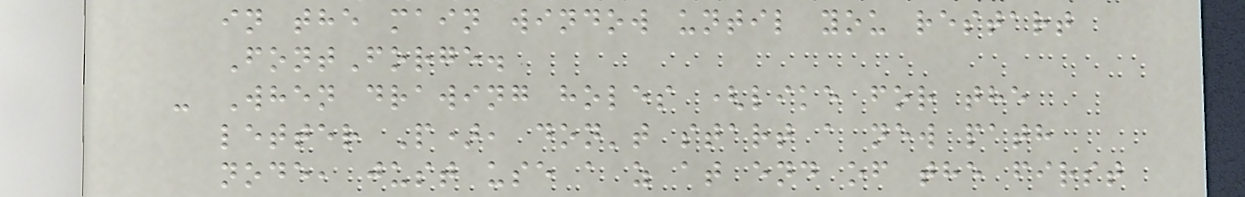in the main window until you restart
FontForge.
- When drawing holes (like for the
letter P), don't start a new path
node, just use a z at end of the first
